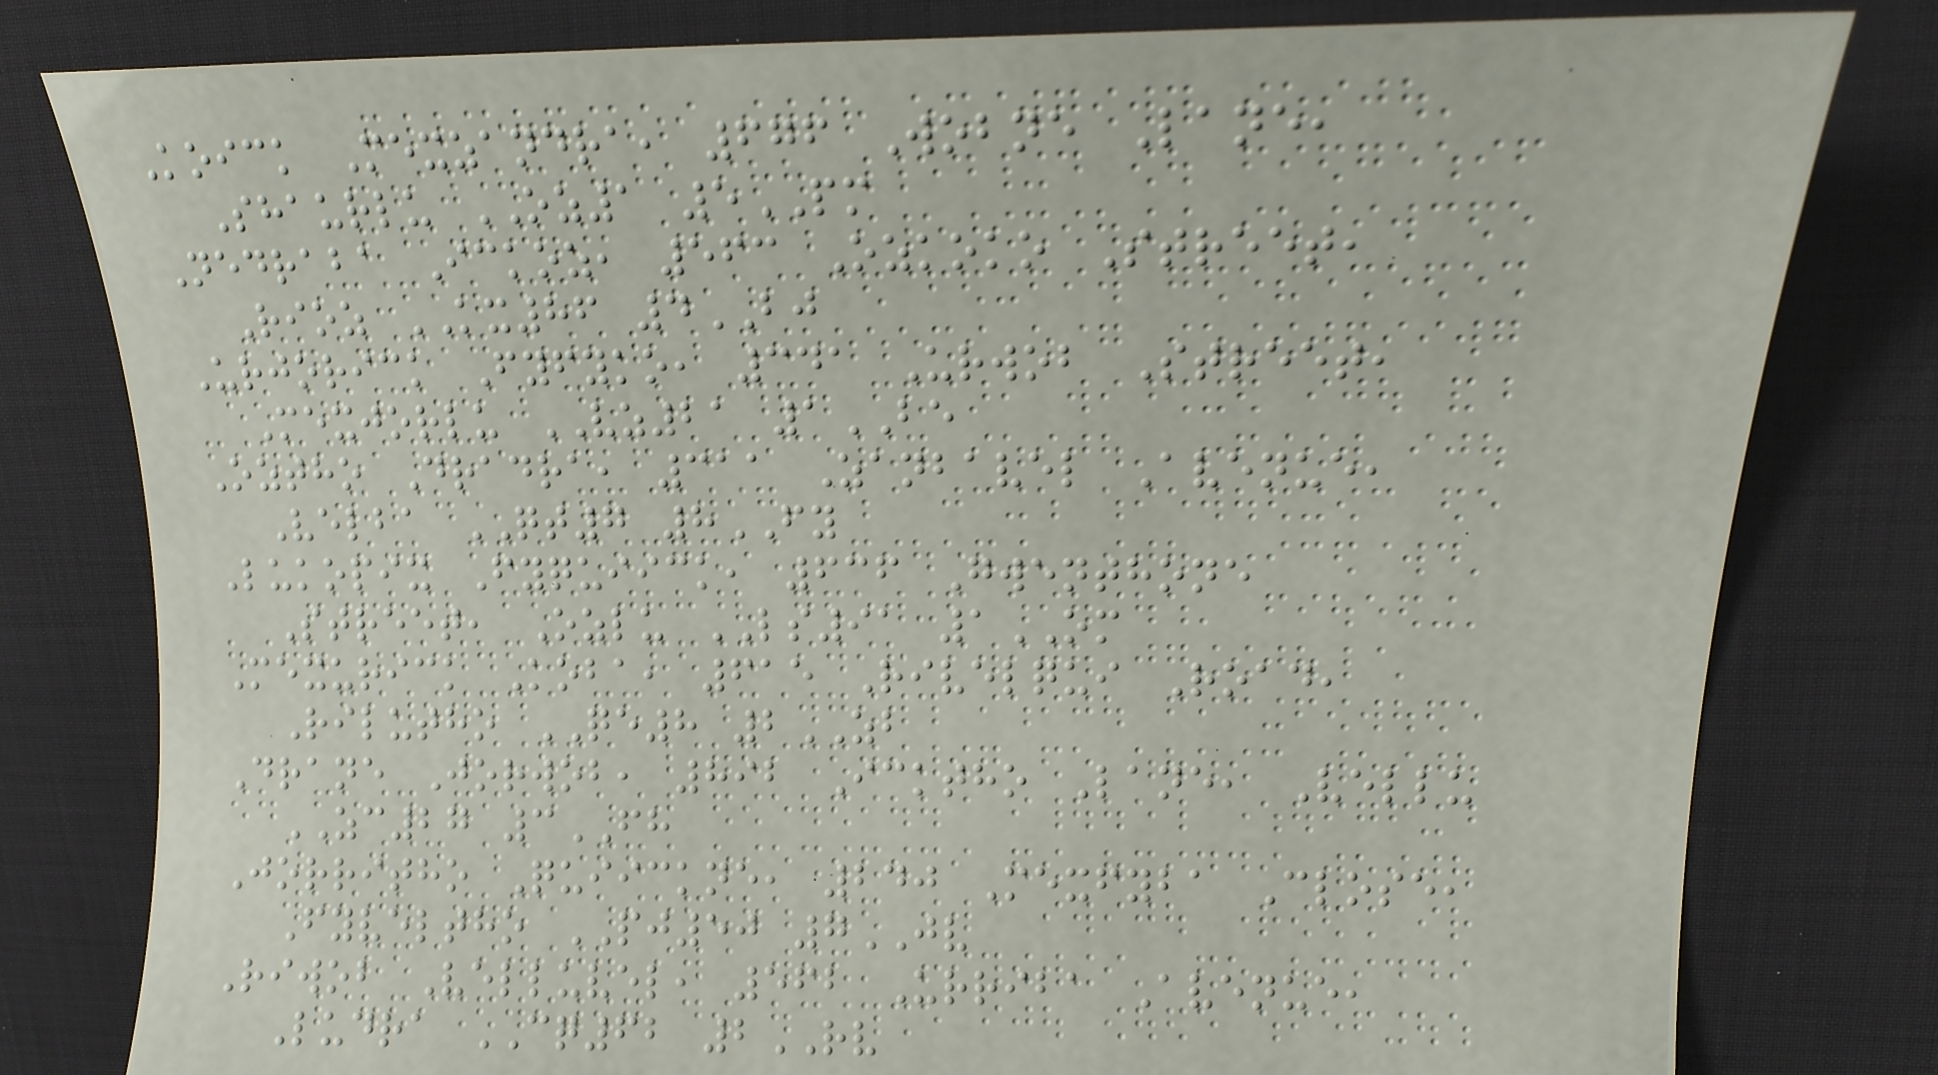Koick Mexzandra, 676 Wobne Lane,
Shaurlu OZ1 5PM
Nedraba Ickoz, 563 Ozkoko Street,
Rioz KX86 4BJ
Urjorick Fyfyko, 341 Urwob Street,
Mexjorlu VZ21 1BE
Oztho Dradra, 311 Zanbavel Avenue,
Velba QT7 8FY
Lukopix Fyquiick, 636 Gwenthone
Street, Ozlu LS91 1OM
Mexurick Koba, 615 Rivelqui Road,
Rilutho QE8 2ZB
Drane Jorwob, 892 Icktho Lane, Vellu
ZC27 3FH
Jorritho Quiickne, 240 Mexfyba Close,
Fyveltho PJ50 7JV
Riwob Velluvel, 562 Urriba Avenue,
Ludra CQ62 2RV
